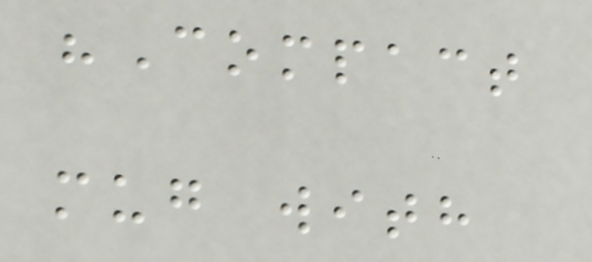"Compact
mug with
